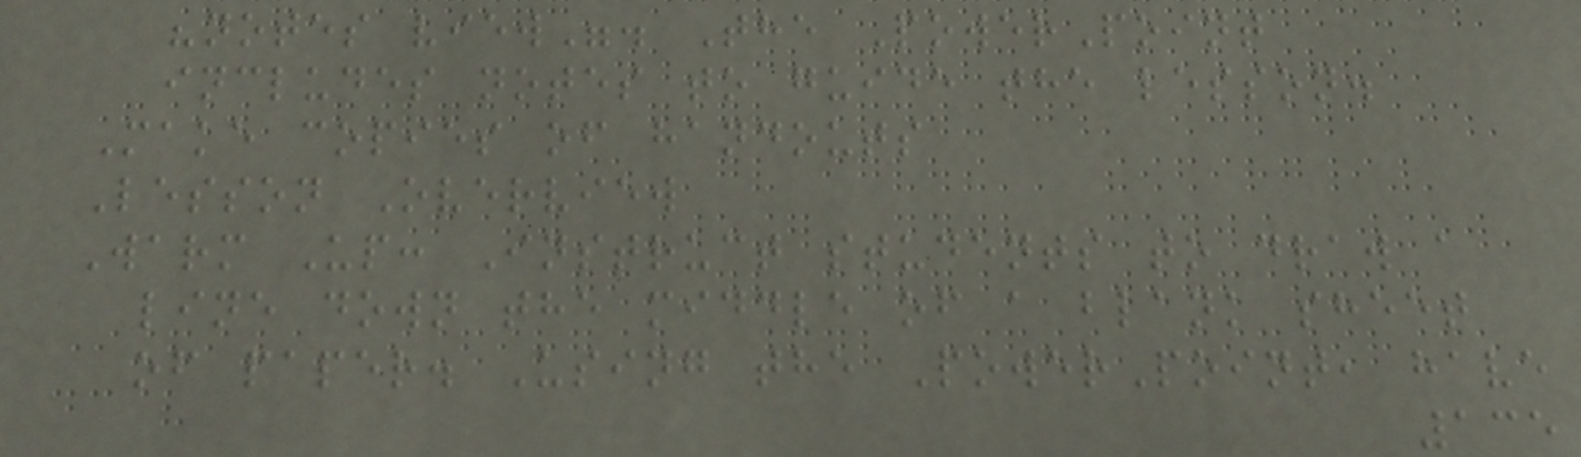"notes view". The PowerPoint
includes notes to guide the lesson.
Make copies of handouts
Lesson Overview
Warm Up: Instruct students to draw a
line down the middle of a blank sheet
of paper. Using the PowerPoint, have
135
